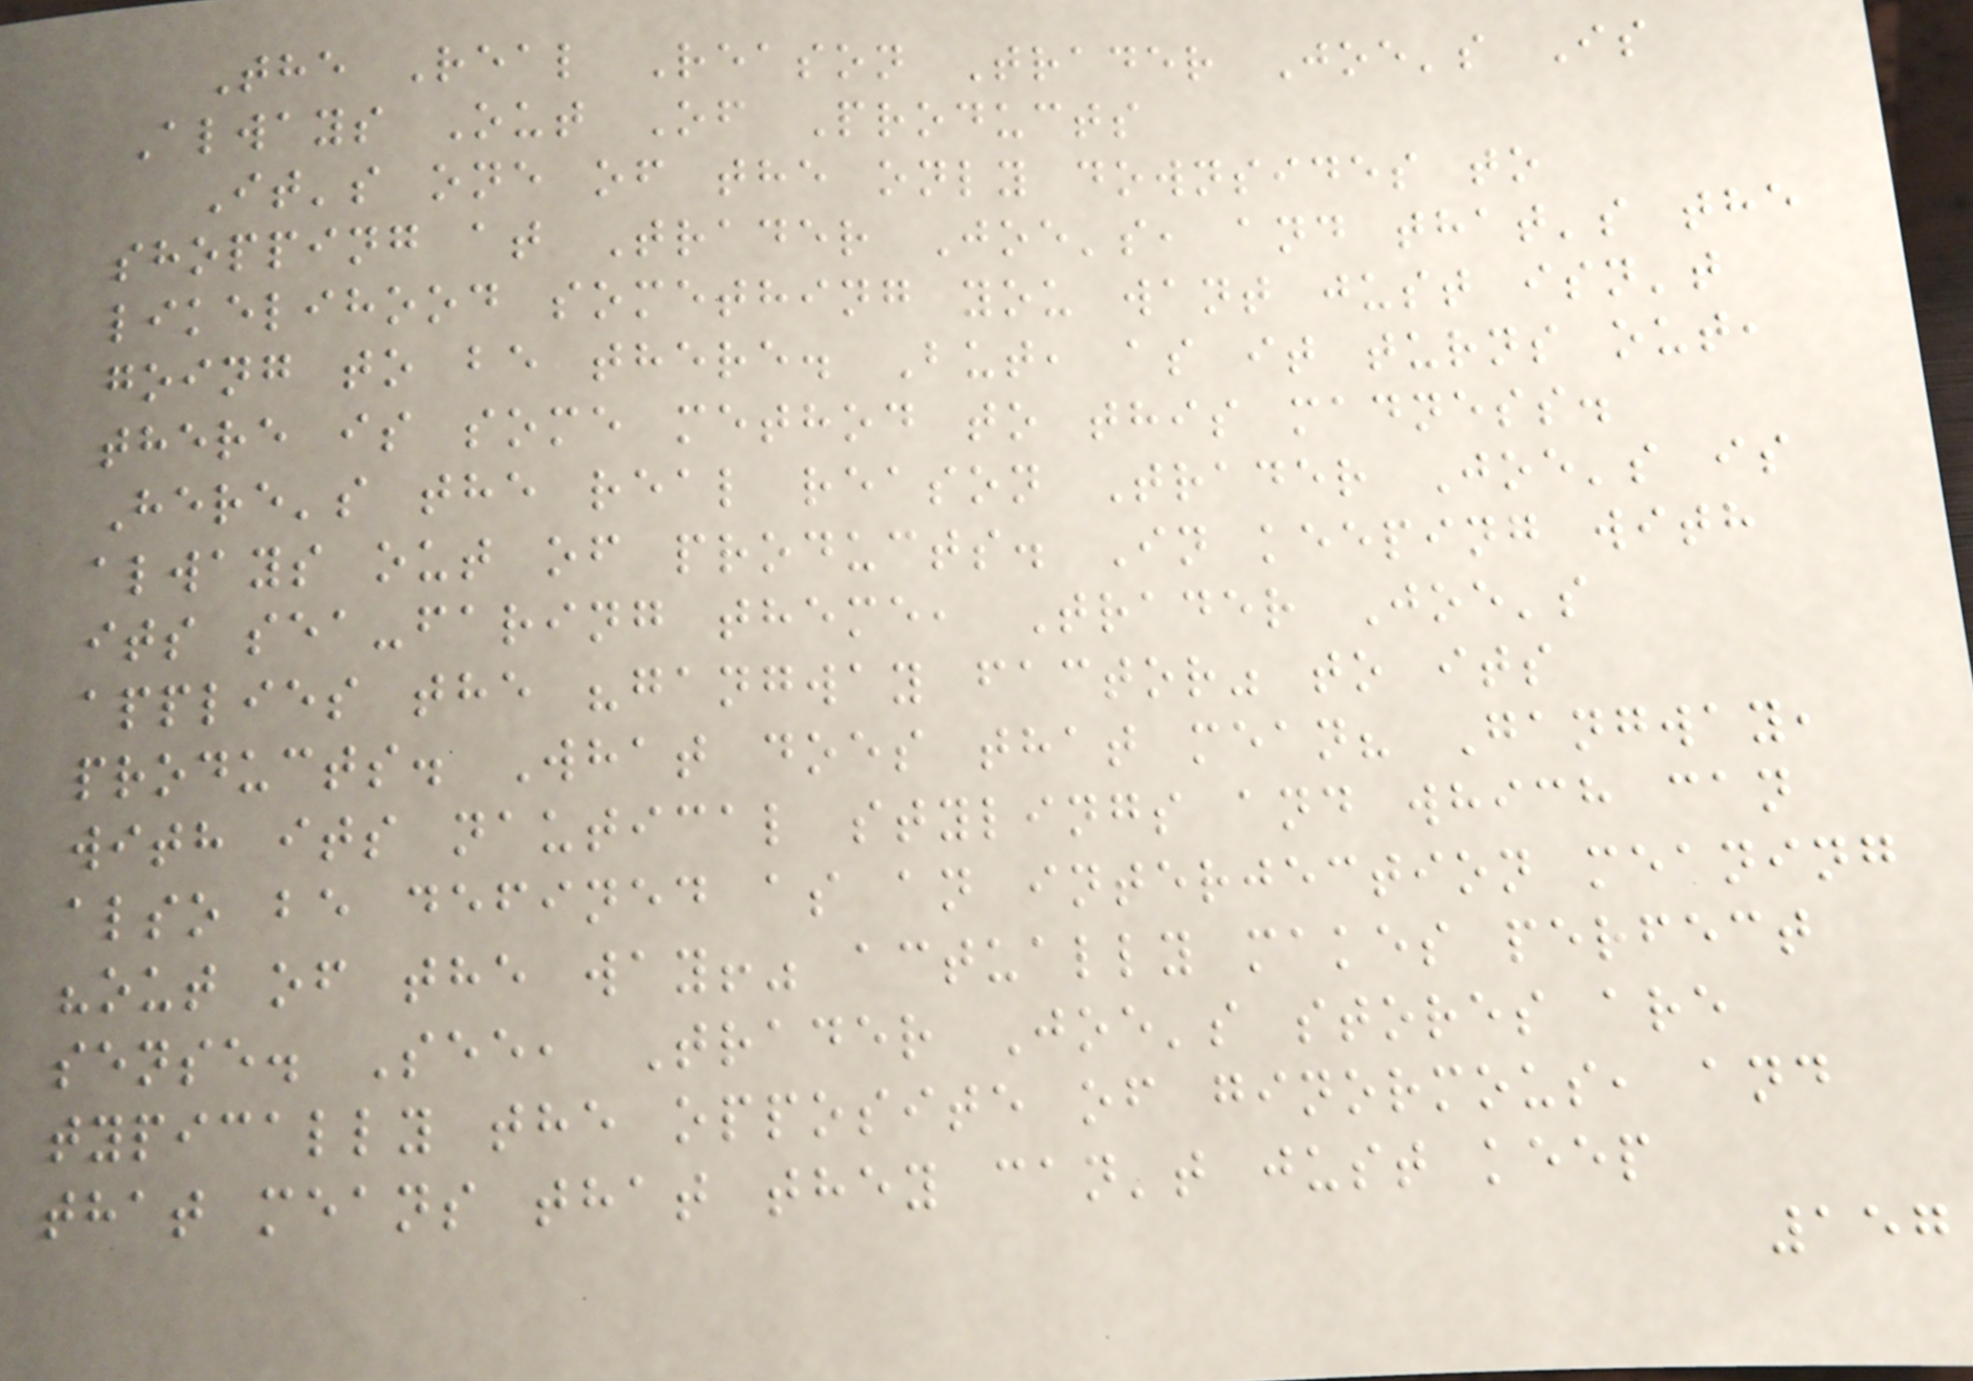The Real Reason Trader Joe's Is
Always Out Of Products
It's one of the only downsides to
shopping at Trader Joe's, and that's the
likelihood something you want just isn't
going to be there. But, as it turns out,
there is some method to this madness.
Here's the real reason Trader Joe's is
always out of products. In keeping with
its sea-faring theme, Trader Joe's
applies the "gangway factor" to its
products. What does that mean? Gangway,
with its nautical stylings and which can
also be defined as an interjection meaning
"out of the way!" actually makes perfect
sense. See, Trader Joe's stores are
typically the opposite of ginormous, and
that means that they can't just keep
157
